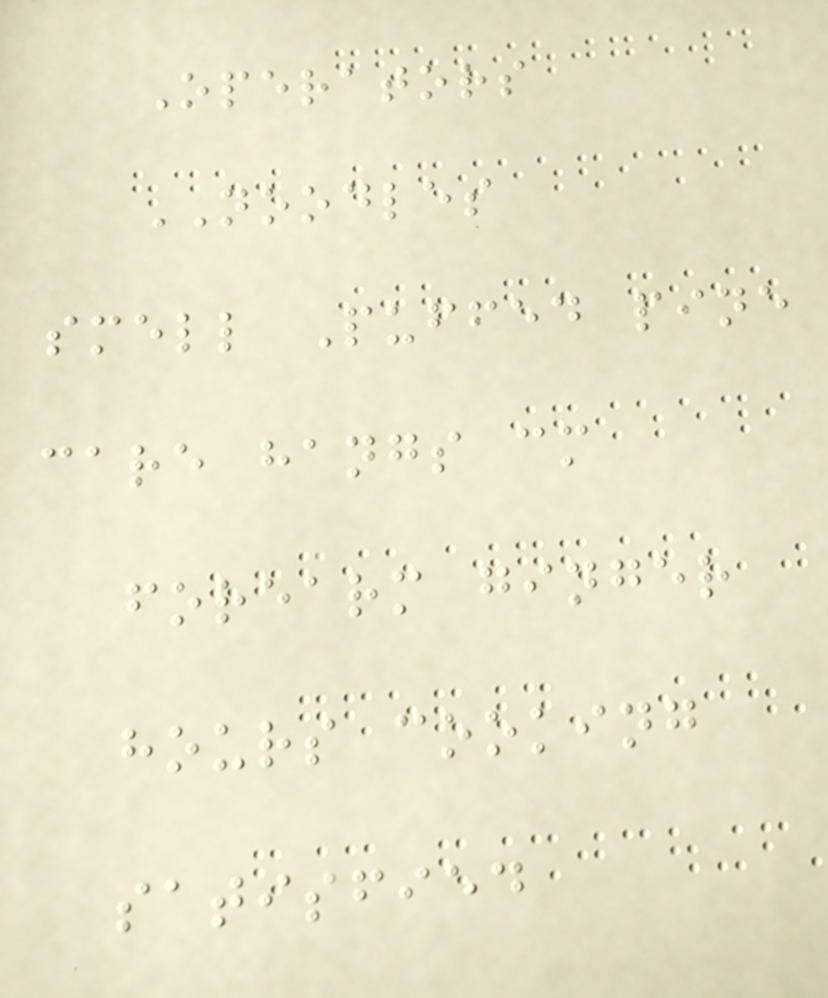Operators
NOODLES
smell Puffed pine
care hangs cm
forearm ginger
hours cooking
satisfied
